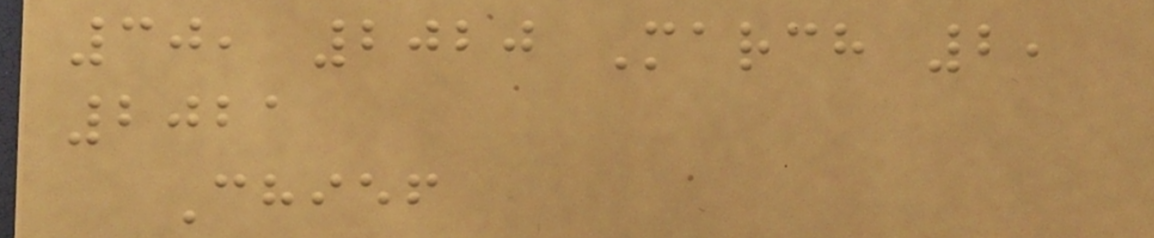30, 2020 March 2,
2021
Chief
